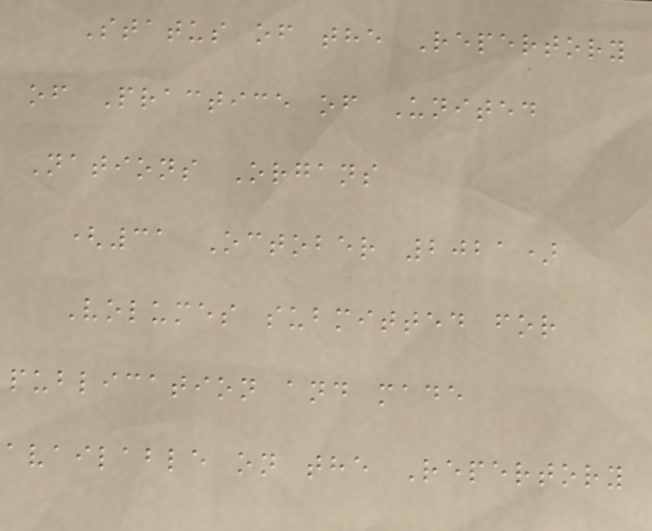Status of the Repertory
of Practice of United
Nations Organs
(31 October 2021)
Volumes submitted for
publication and made
available on the Repertory
